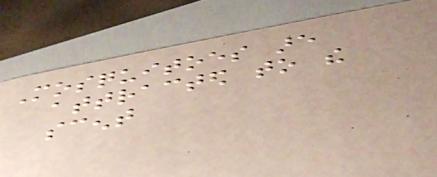Mosquitoes are
attracted to the
scent
